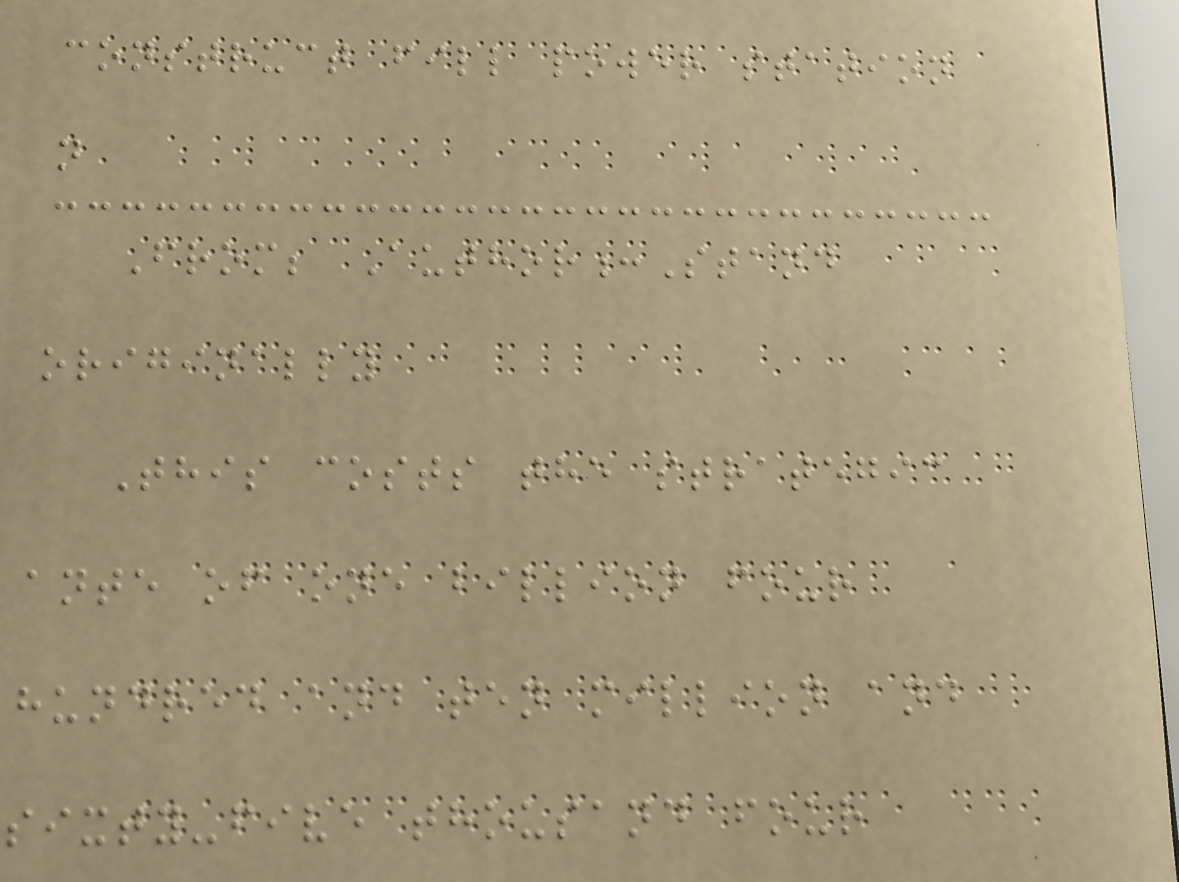construct fill power station
n
From; Author:Stand
originally
This costs the strategic
ante of one billion four
hundred and ten million and
sixty-five thousand four
